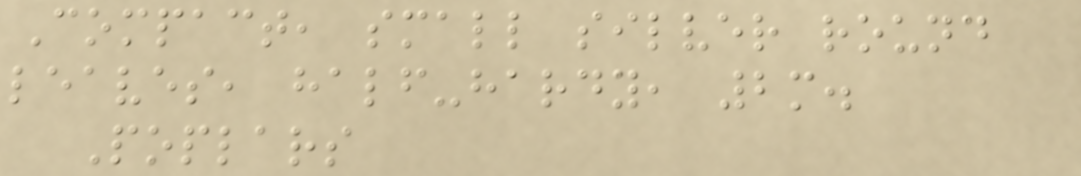Compact, small silver round
leaves, half-hardy, 2m.
Poplars
